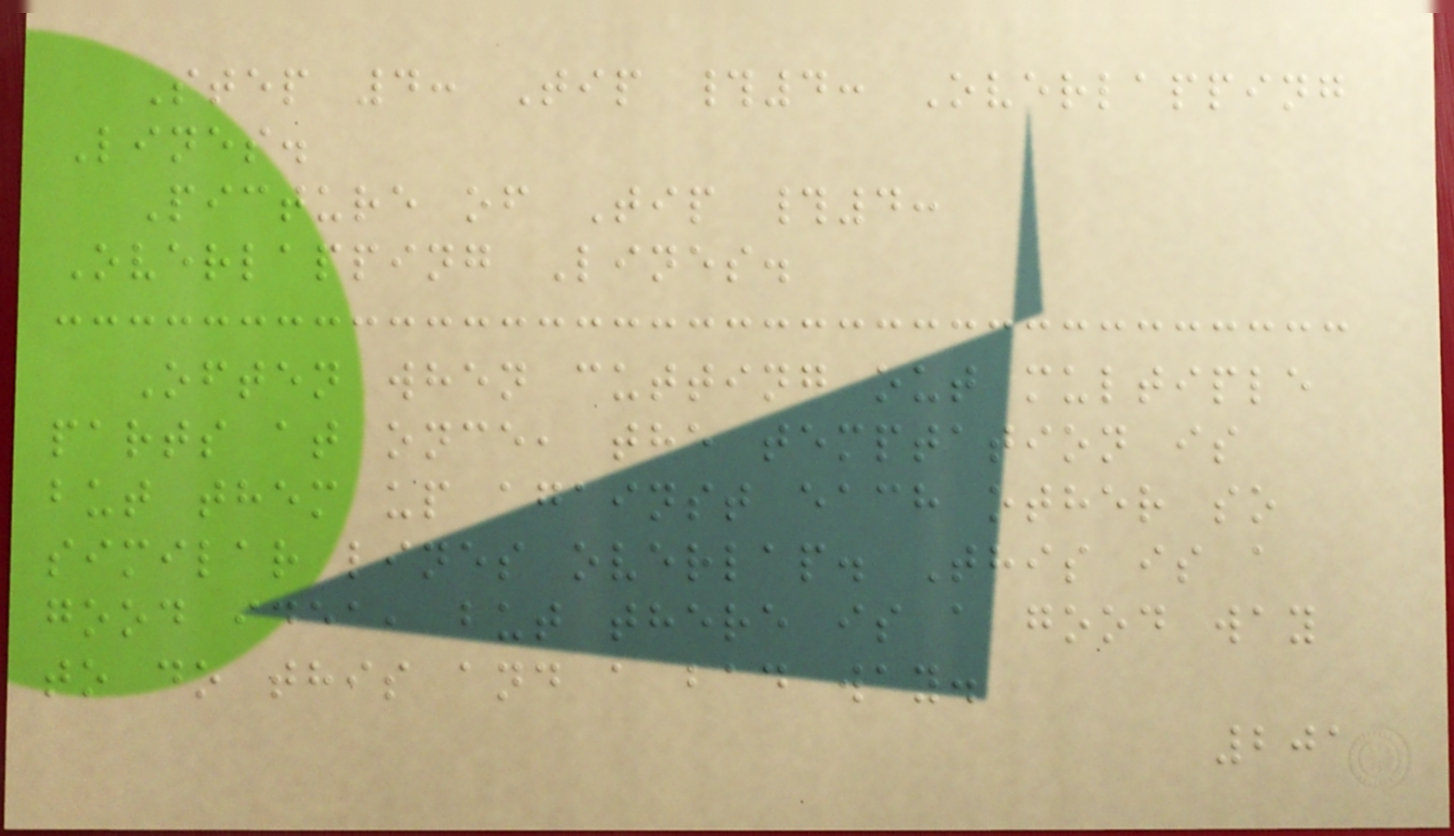Step 4: Tip #4: Overlapping
Lines.
Picture of Tip #4:
Overlapping Lines.
Often when cutting out multiple
parts at once, the temptation is
but them up against each other so
similar lines overlap. This is a
good idea, but there is a good way
to do this and a bad way.
201
